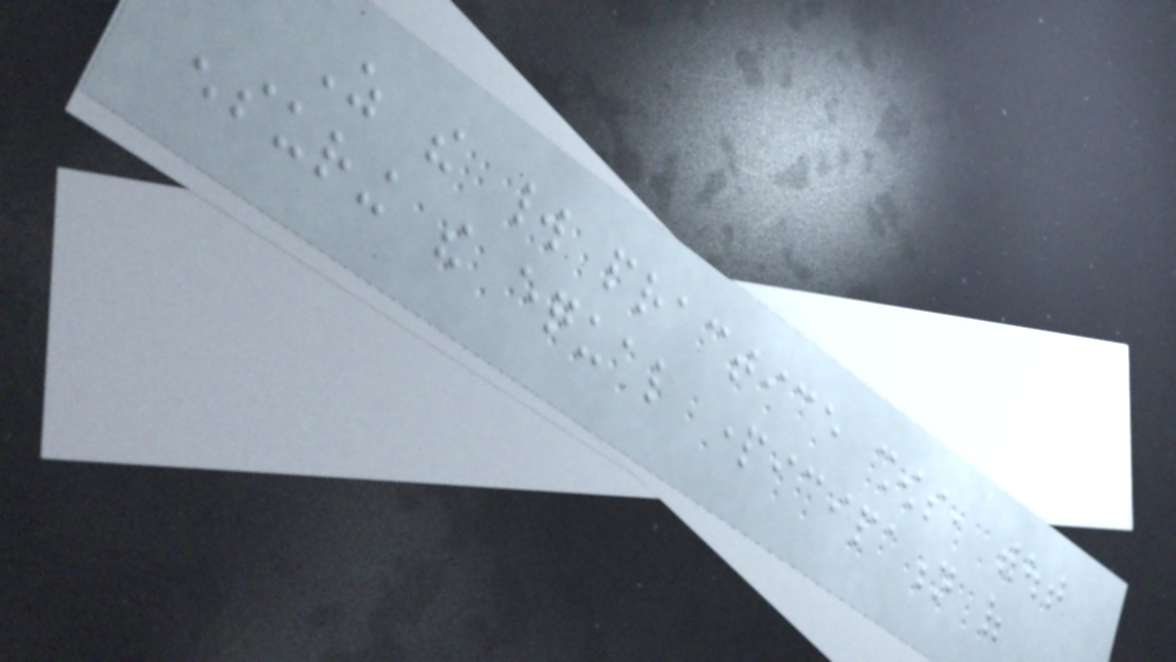As the world practice shows, without
ensuring the equal participation of
